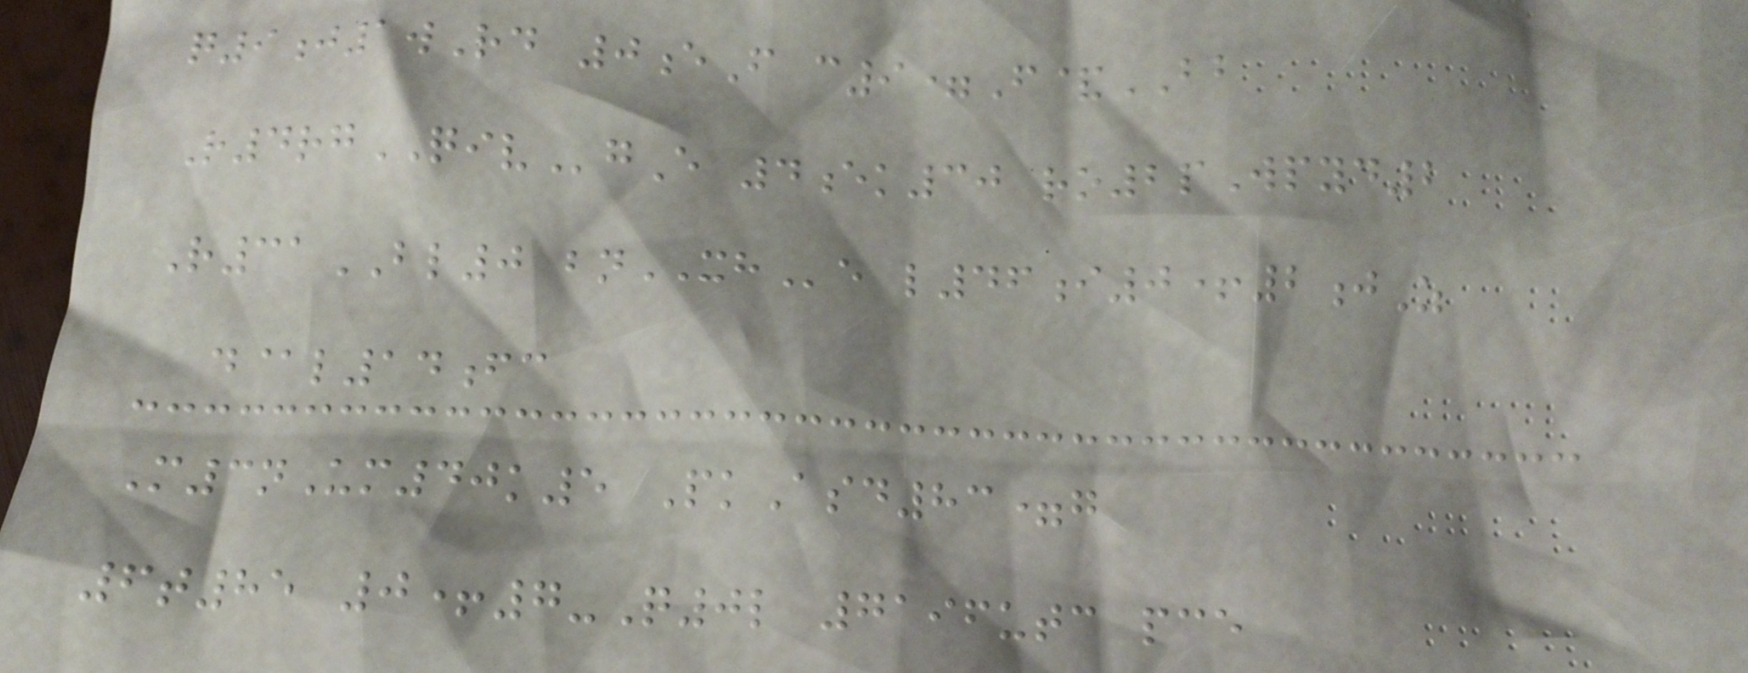q9j1wRd 0eF c9=F&BB
R4rgQIVgE 4ek30 ro2pWpyd2
R31BL0 bnXHe l46i0+2jZ
d@l14fc
M3nUm40k5 PkAsd83=g
6t85 0+7-Q0l 7196utc pce
